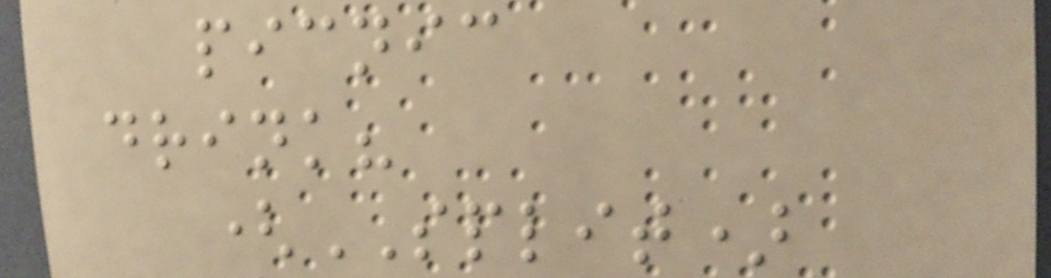picnic
drink?
(SPLIT)
